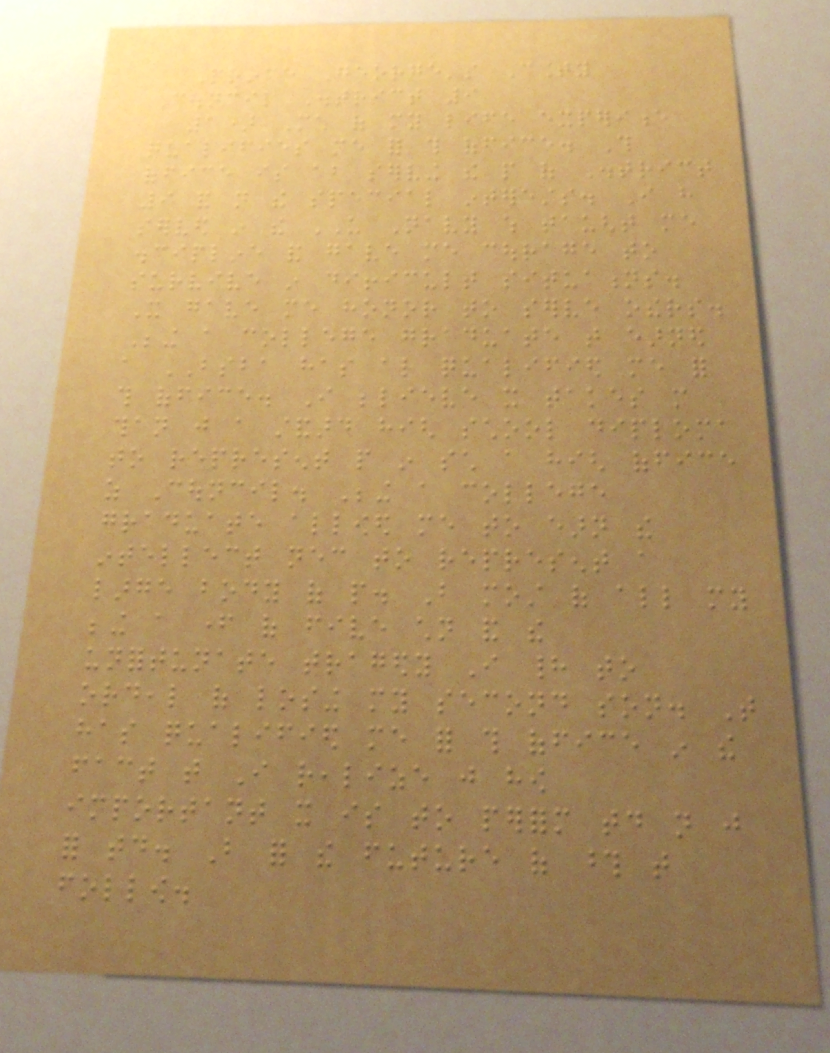Prince George's County
Council District 9
1) Much of my life experience
qualifies me for this office. This
office is about serving the people of District
9 and not the special interests. I have
served in the US Navy which taught me
discipline and gave me courage to
survive in difficult situations.
It gave me honor to serve others.
Being a college graduate that earned
a BSBA has also qualified me for
this office. I believe it takes more
than just a standard high school diploma
to represent people in such a high office
as Council. Being a college
graduate allowed me to earn the
intellect necessary to represent a
large body of people. But most of all my
being a father of five children and the
unfortunate tragedy I had to
ordeal of losing my second son. That
has qualified me for this office in the
fact that I realize just how
important it is to perform today not just
for today. But for the future of those that
follow.
